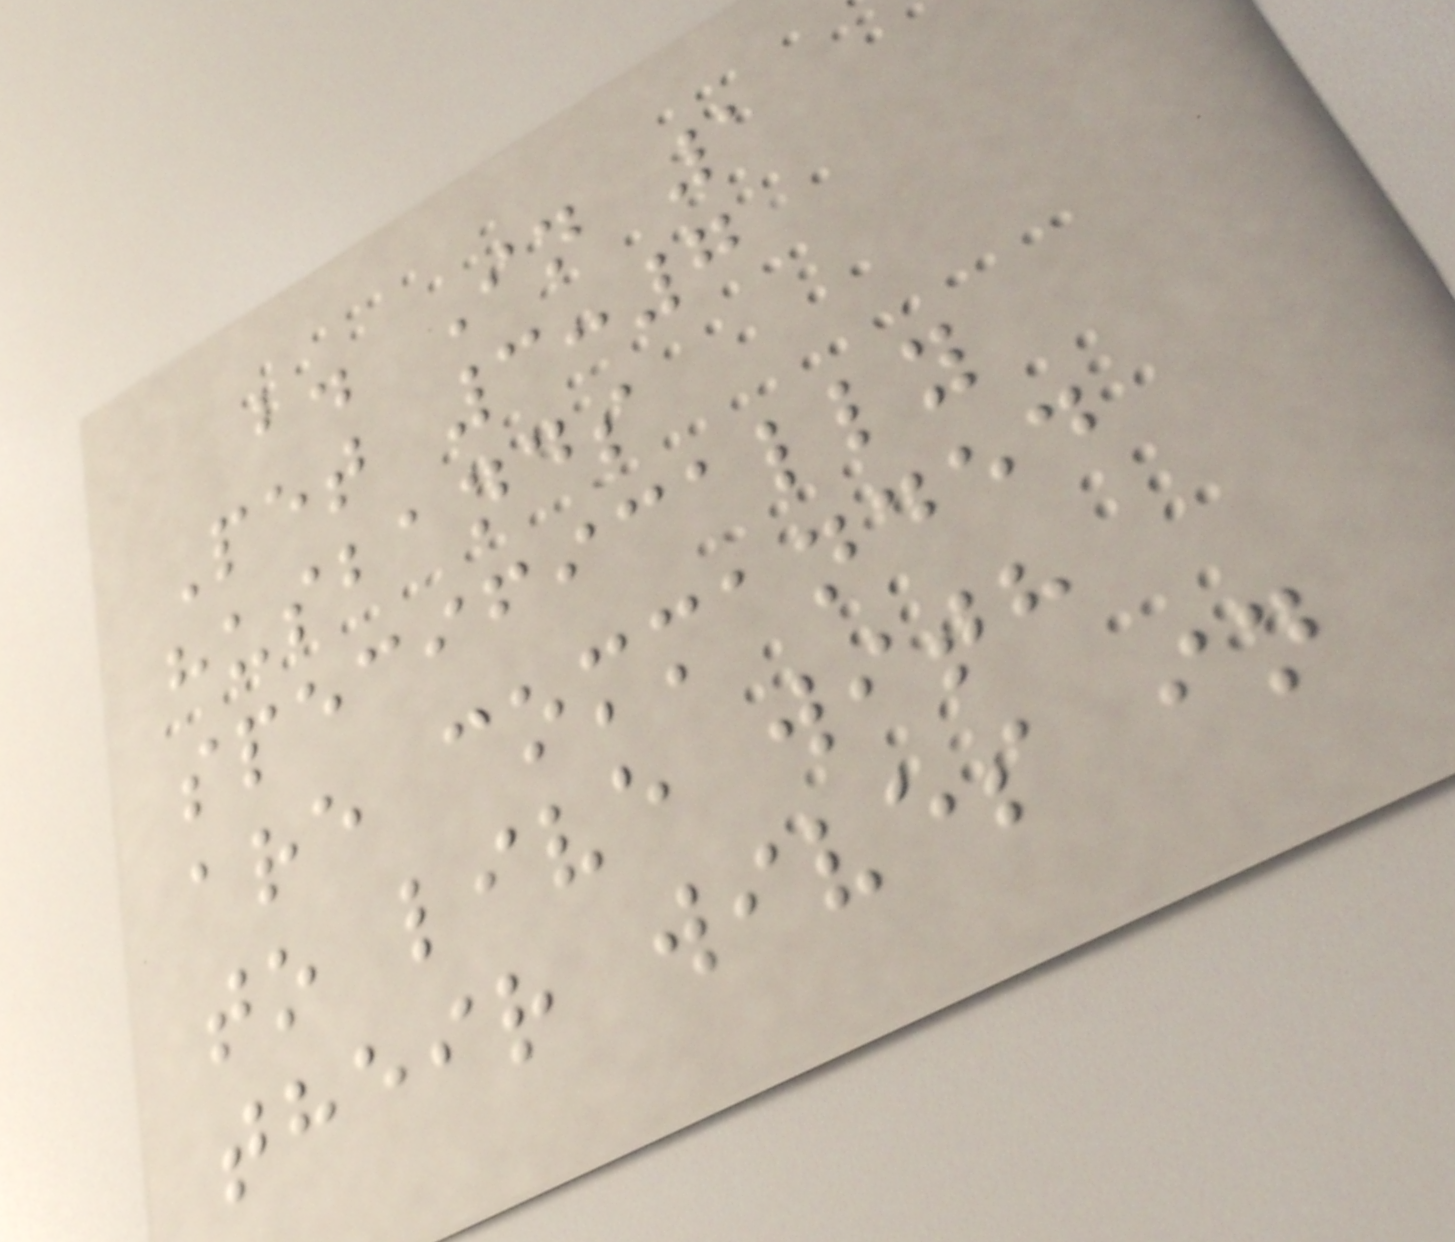b. In 1
Pet 3:7
husbands
specifically
are commanded
to live with
their wives in
